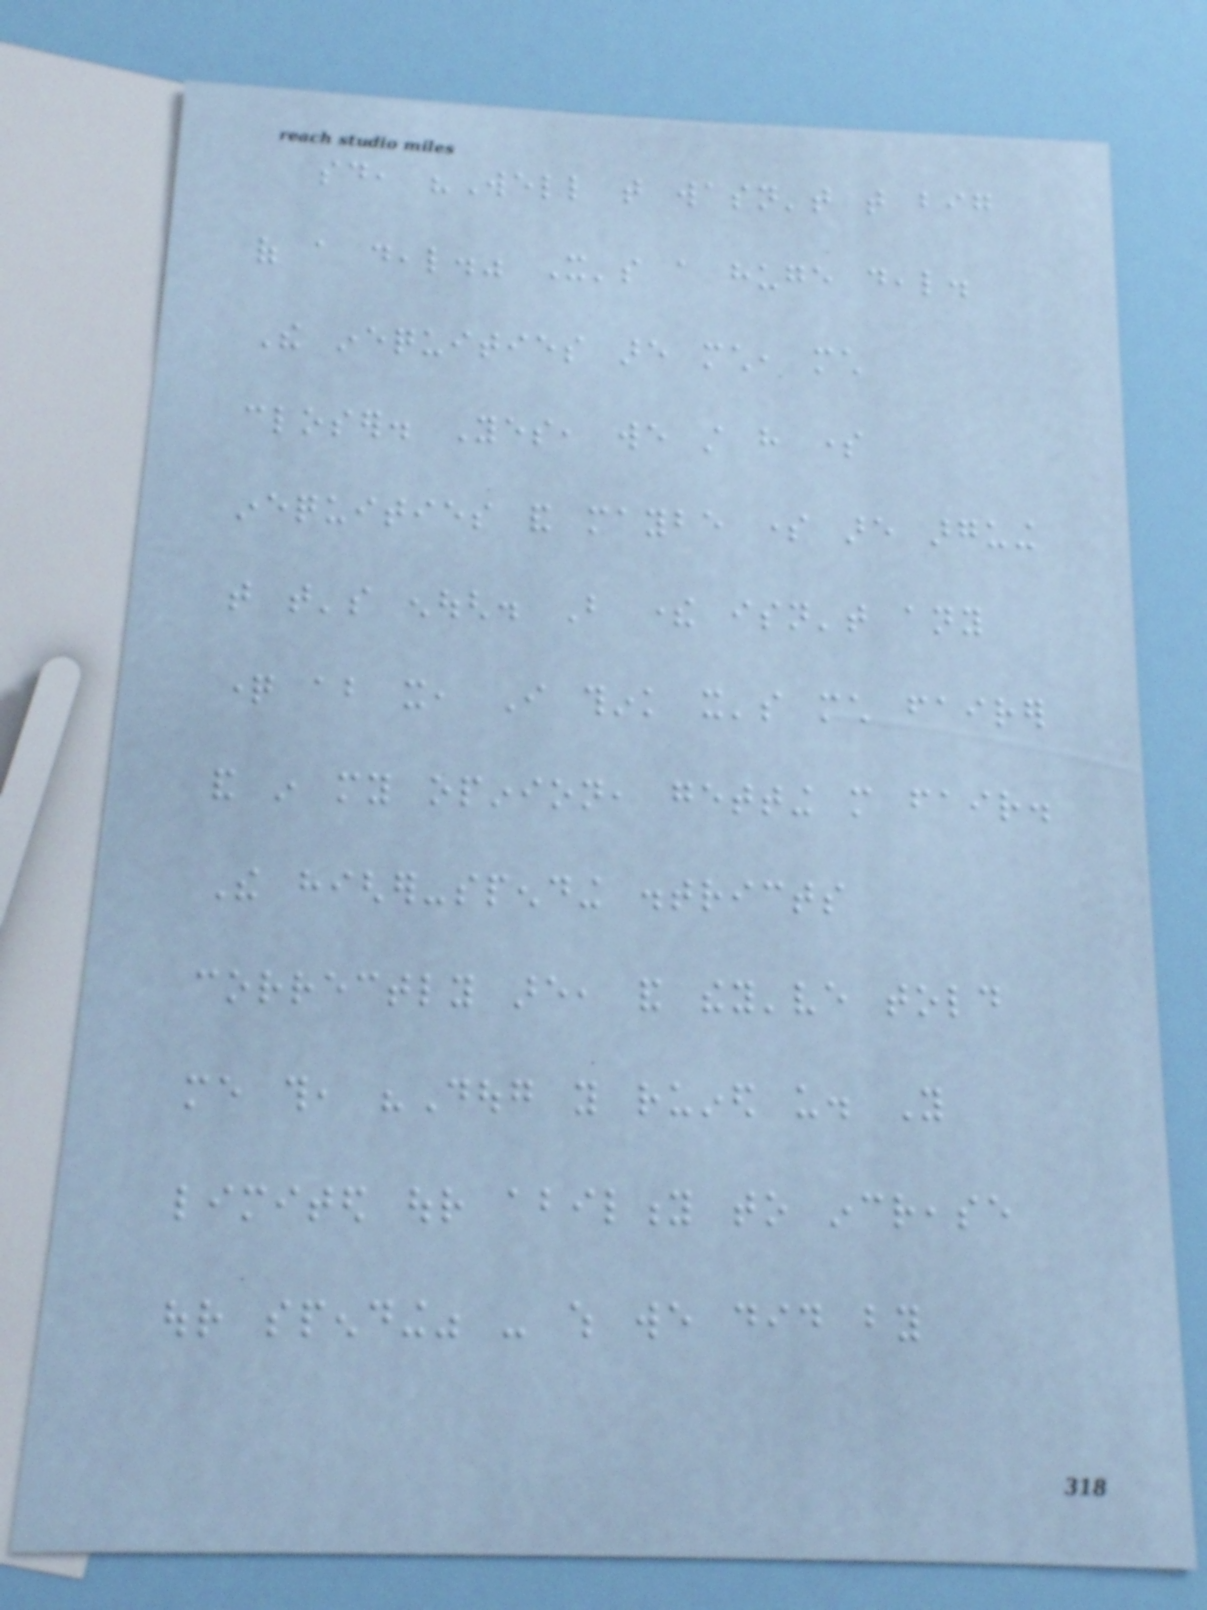said, "Well that wasn't that big
of a deal." It's a huge deal.
The inequities are much, much
closer. Yes, we still have some
inequities and maybe some are arguing
that that's enough. But there isn't any
question about it, I think it's much fairer
and in my opinion, getting more fair.
The higher-spending districts
correctly are, and they've told
me this, "Doug you ruined us. You
limited our ability to increase
our spending" - which we did by
